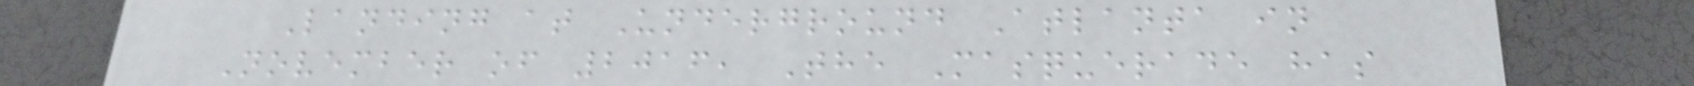Landing at Underground Atlanta in
November of 2016, The Masquerade has
